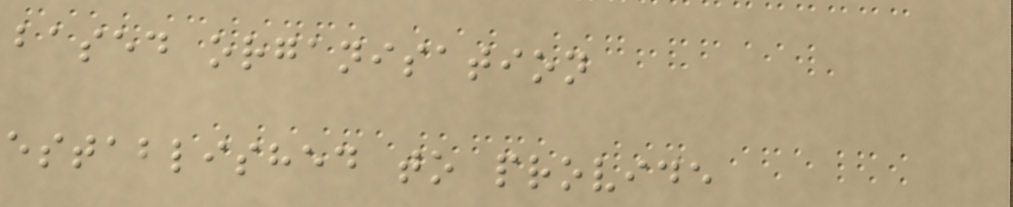based organisation
established to provide
